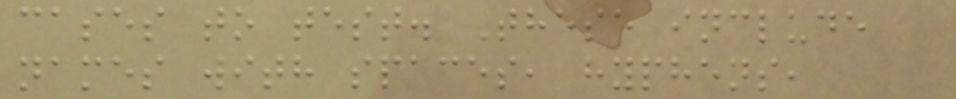cases to test. These include
names with spaces, hyphens,
